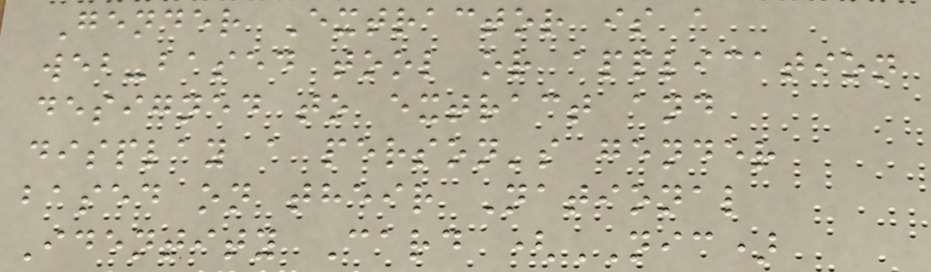Gender Extractor is a
web-based tool or application
designed to extract and
display a person's gender
based on their National
Identity Card (NIC)
